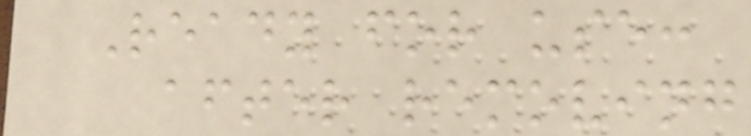Ready for use:
after removing
